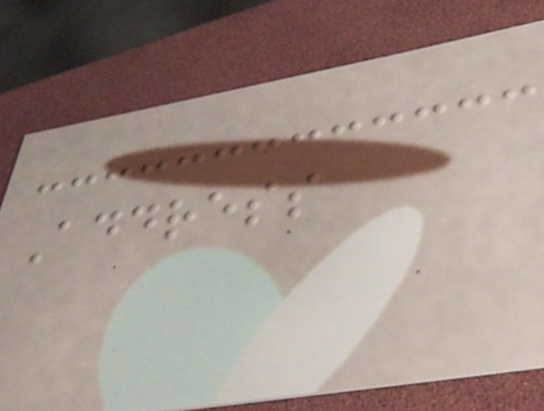Address
